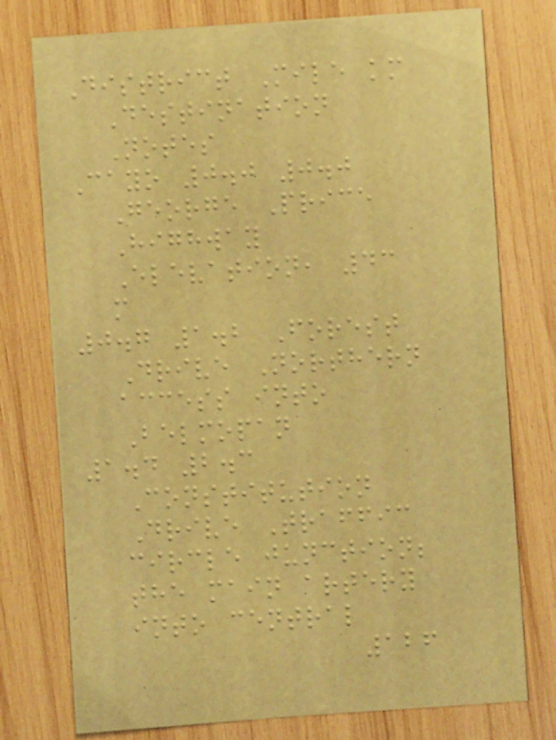District Mile km
Destination
Notes
Cayo 0.0 0.0
George Price
Highway
Elevation, 43
m
0.7 1.2 Forest
Drive Northern
access into
Belmopan
1.4 2.3
Constitution
Drive Traffic
circle junction;
the main artery
into central
126
